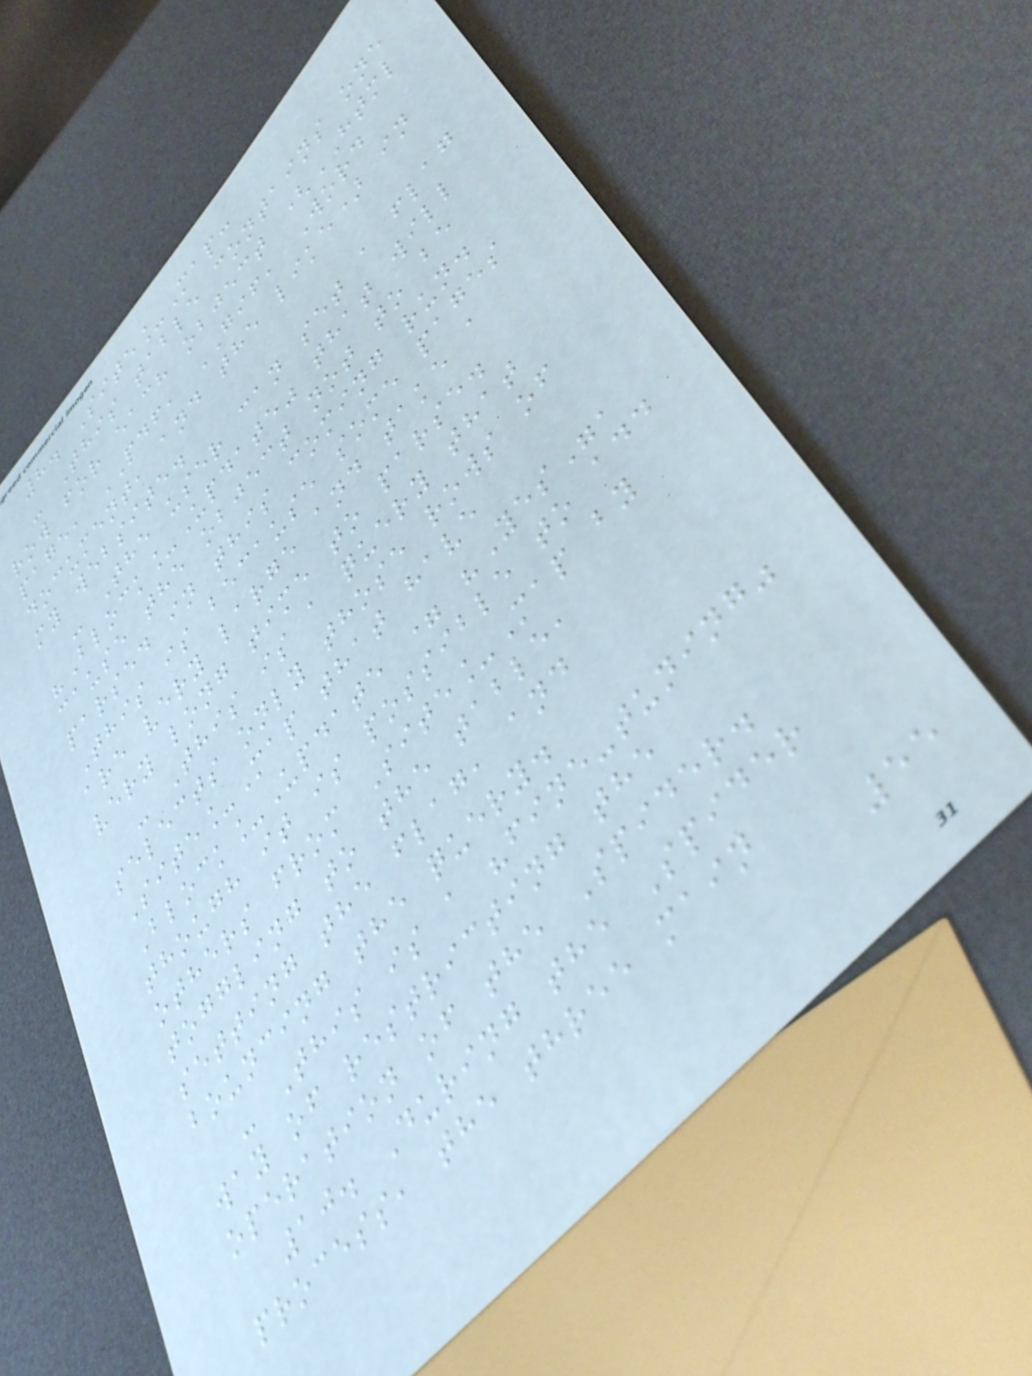8. Site_Map:
- This table contains one
row for each object (HTML
page, PDF, GIF, Word
document, and the like) in
my website.
- The user can set a flag
"Block_Update" that will
cause the object not to be
parsed in this coming run.
This is because some pages
are very large and take a
very long time to parse.
- This is a query that
selects only those rows of
Site_Map that have
Block_Update = "Yes",
though it is possible to add
others from Site_Map by
toggling to the table,
setting the flag, and
bouncing the query.
- This is a "fine-tuning"
way of restricting the
operation of the Spider.
10. During the Spider
process, the three main
55
